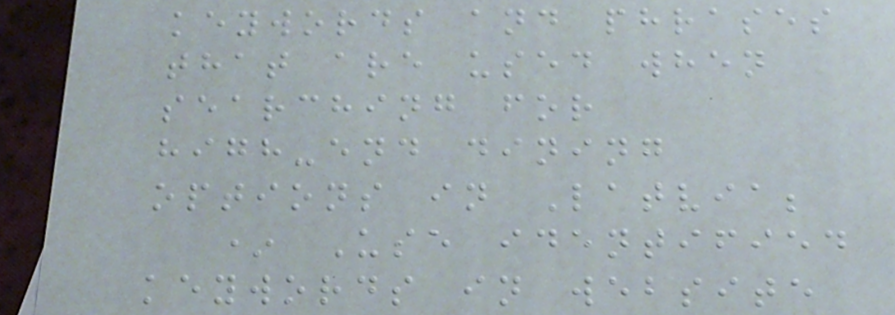keywords and phrases
that are used when
searching for
high-end dining
options in Latvia;
* Use identified
keywords in website
